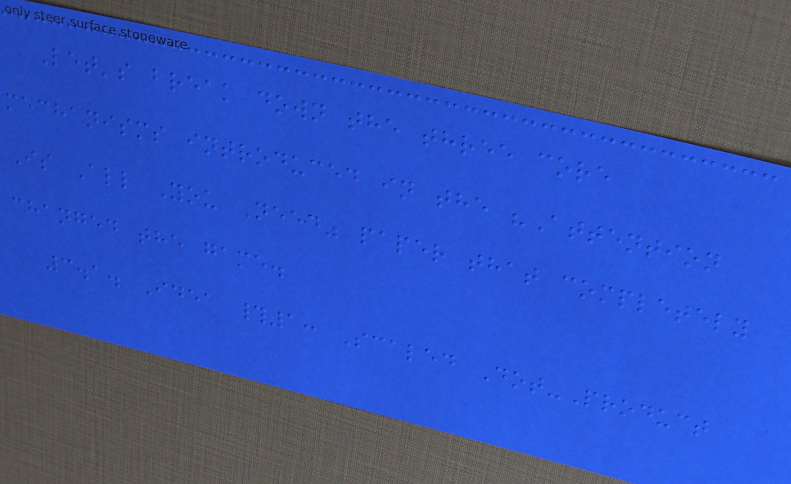Let's break down the three core
mechanisms introduced in the "Attention
Is All You Need" paper that completely
changed the game.
3.1. Idea #1: Scaled Dot-Product
